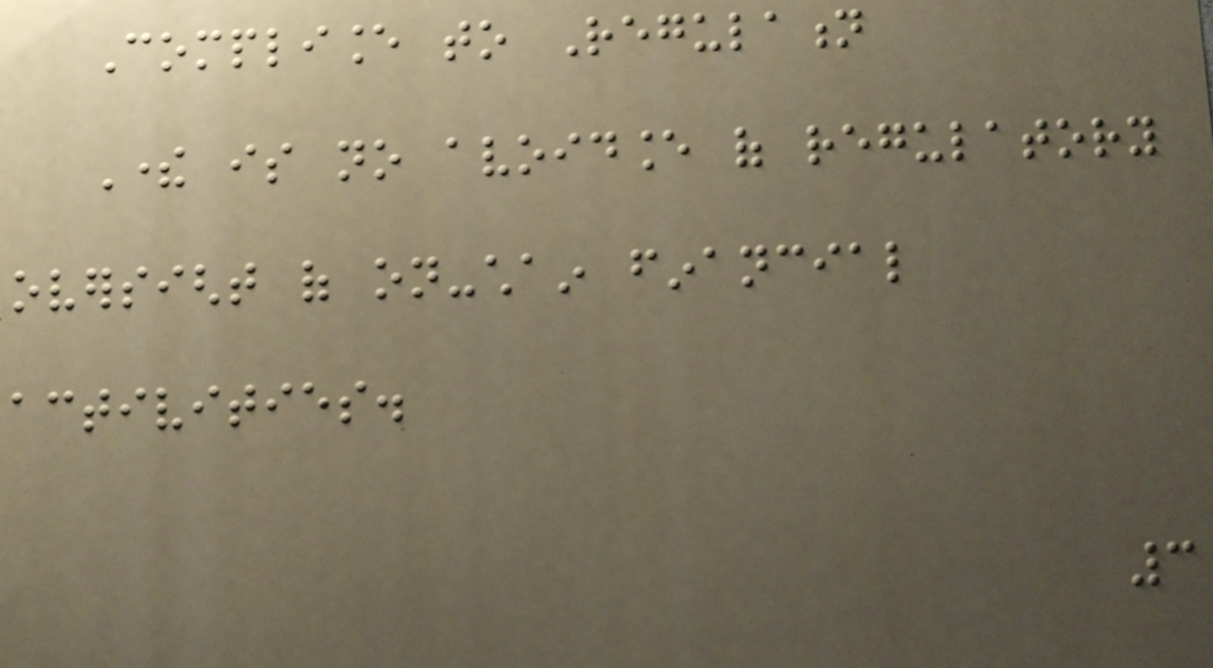Compliance to Regulation
There is no avoidance of regulatory
oversight of on-chain financial
activities.
3
